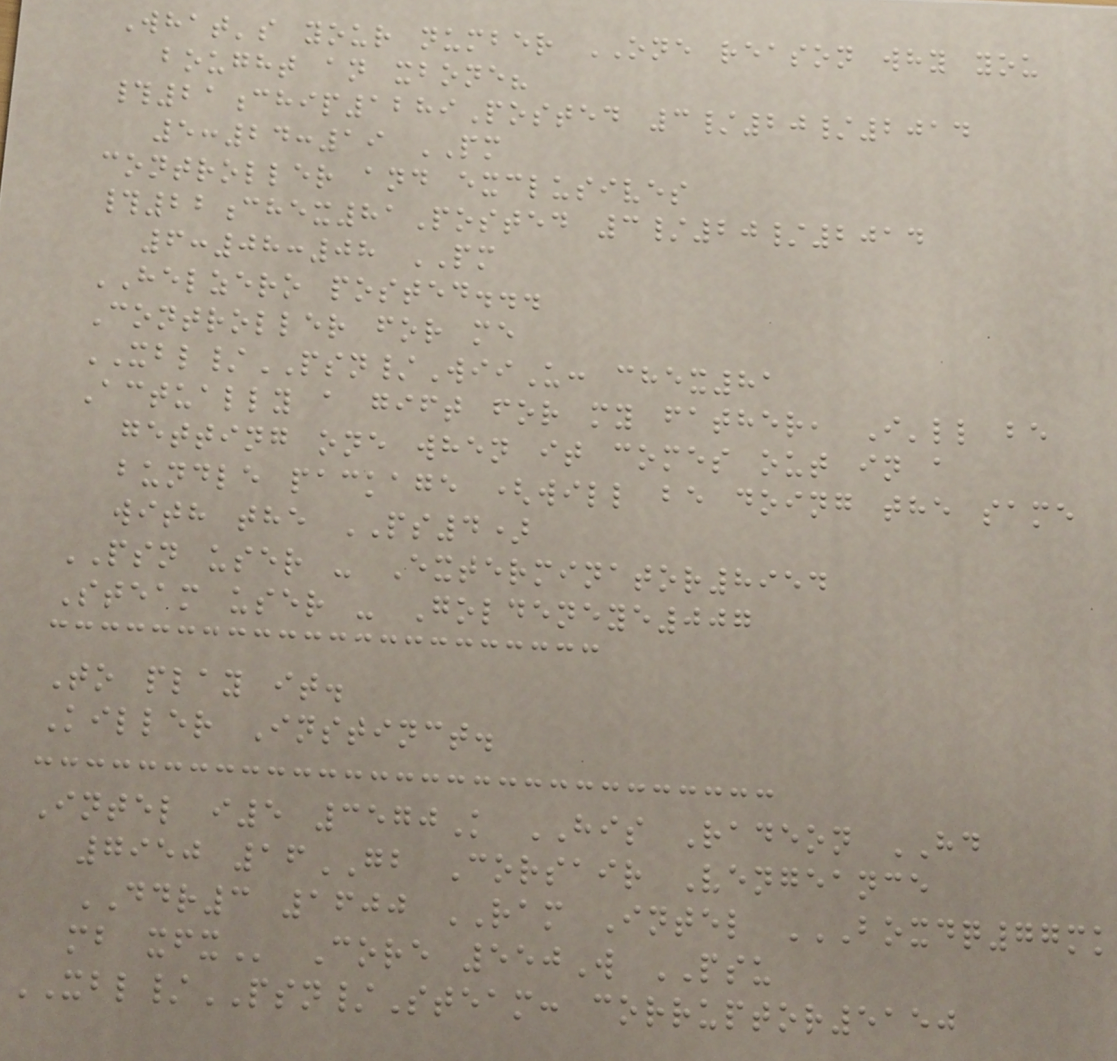What's your number ONE reason why you
bought an xbone?
#21chip1289Posted 3/20/2014
5:24:19 PM
controller and exclusives
#22chex81Posted 3/20/2014
6:08:08 PM
HELZERO posted...
Controller for me
XBL/PSN/WiiU: chex81
Actually a gift for my father, I'll be
getting one when it comes out in a
bundle package (will be doing the same
with the PS4)
PSN user - Exterminator8954
Steam user - Goldeneye007
To play it.
Killer Instinct.
Intel i5 3570K HIS Radeon HD
7950 16GB Corsair Vengeance
DDR3 1600 RAM Intel BOXDQ77MK
MB XFX Core 550W PSU
XBL/PSN/Steam: corruptor5150
